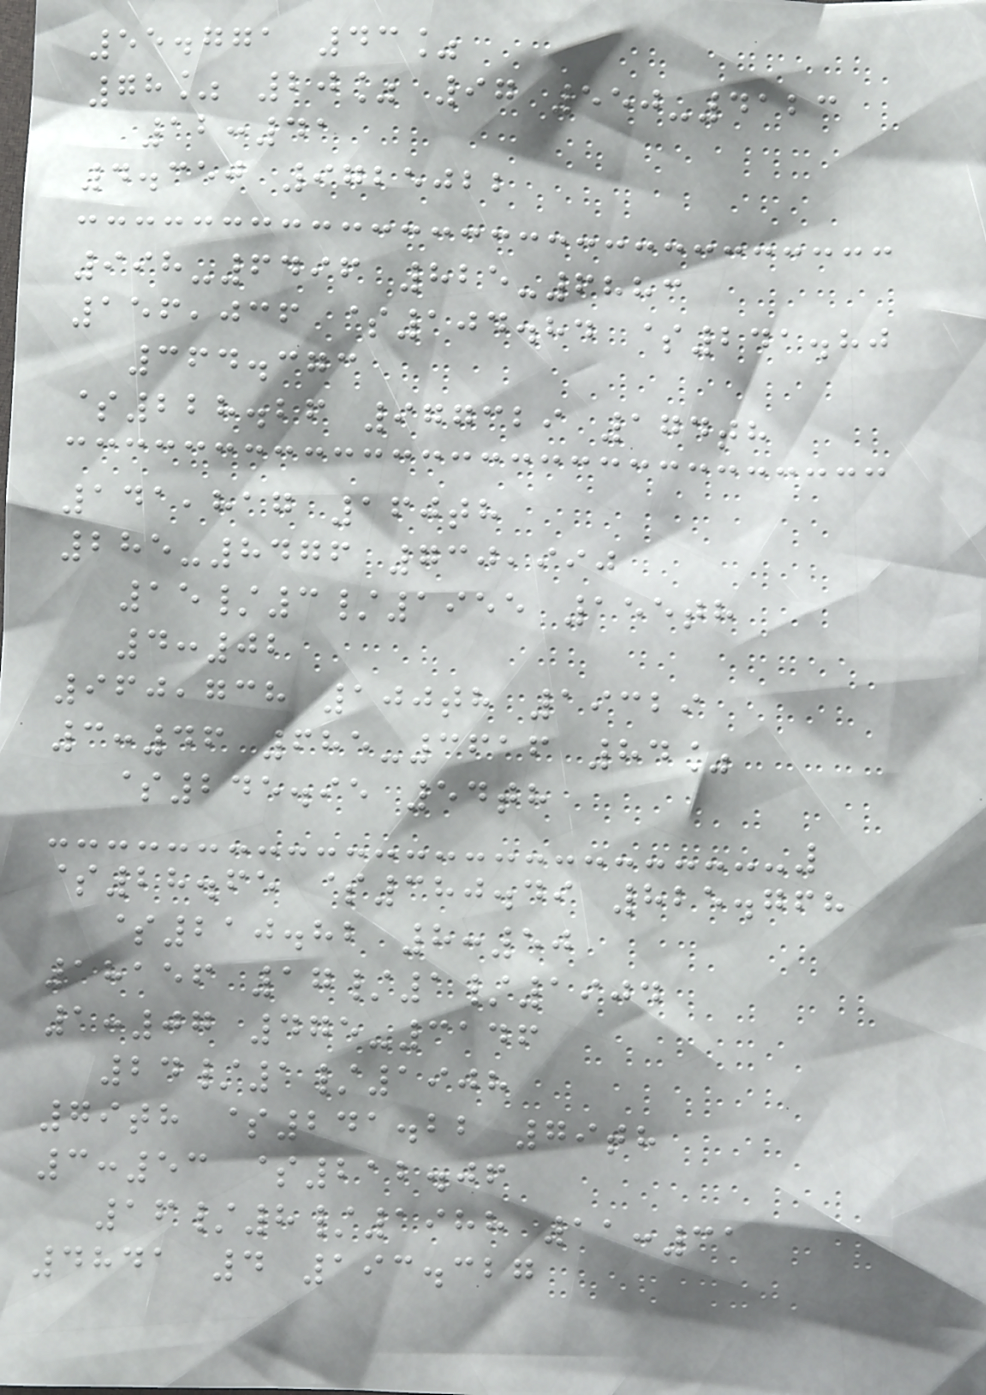55.771 43%
78% 20% 97 550-4123
12:41
4.350 9725022
998-6496 825-6883
156,036 $104.84 $241.80
364.373
$228.26 977329 174th
141,817 160th
285-8476 730,990
15/3/1955 155th
4:02
960,738 100th 19329
3:46 685-3616 84%
$245.95 54th
$28.65 $380.49 825.768
$210.82 8:50
18156 17/1/1904
1:07 475-3146
24/1/1908
79th $241.22 79th
3:53 $212.06
16/8/1988 11:31
4841 4 193.327
